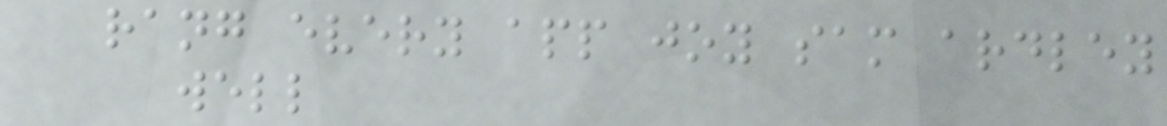rang every app joy sam ardley
well
